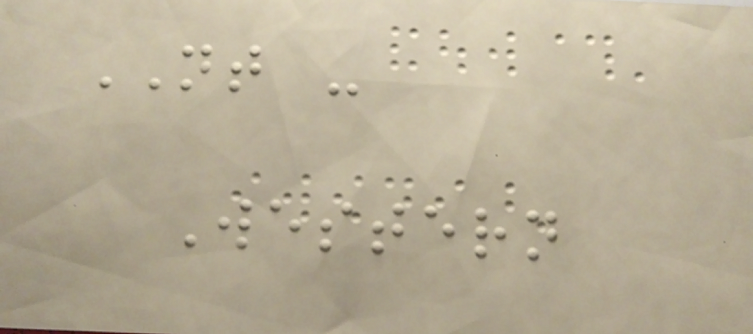NT -
Western
